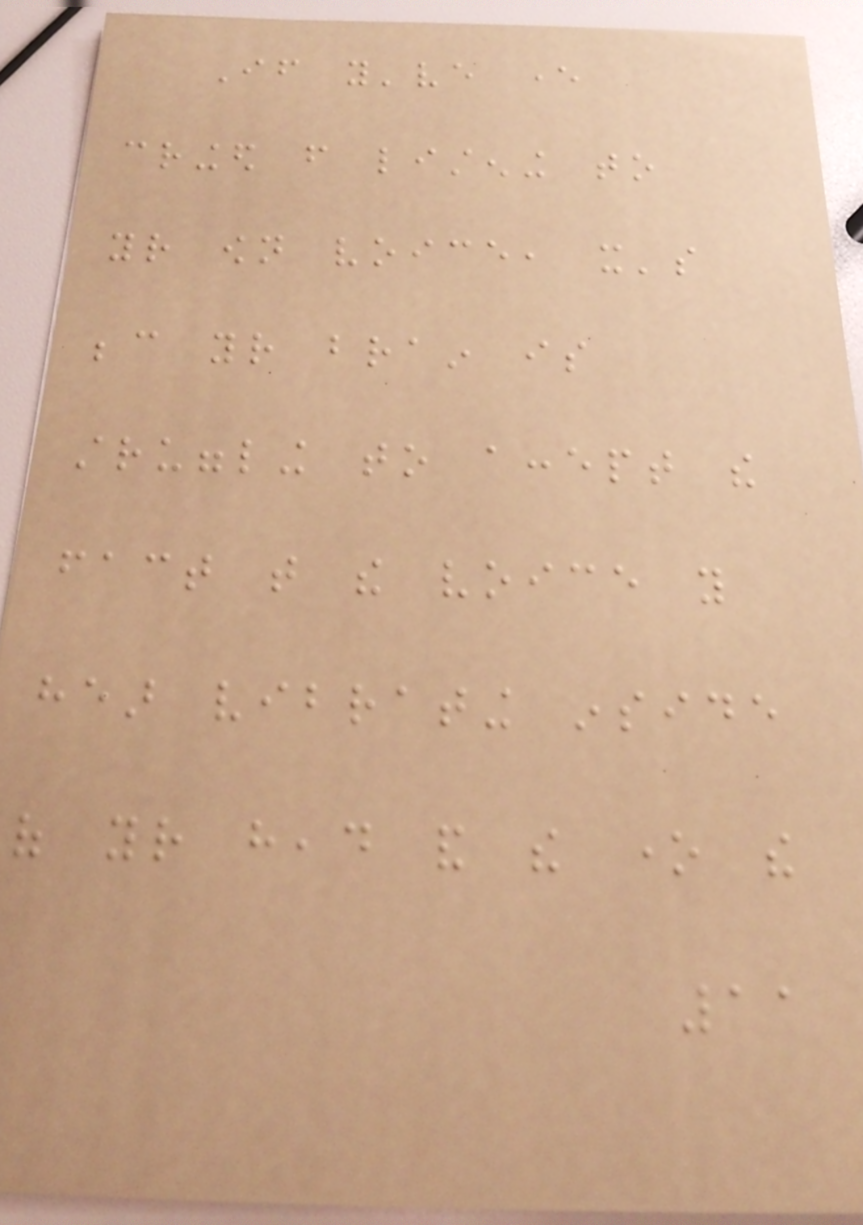If you've ever
cringed from listening to
your own voice, it's
because your brain is
struggling to accept the
fact that the voice you
hear vibrating inside
of your head and the one the
11
